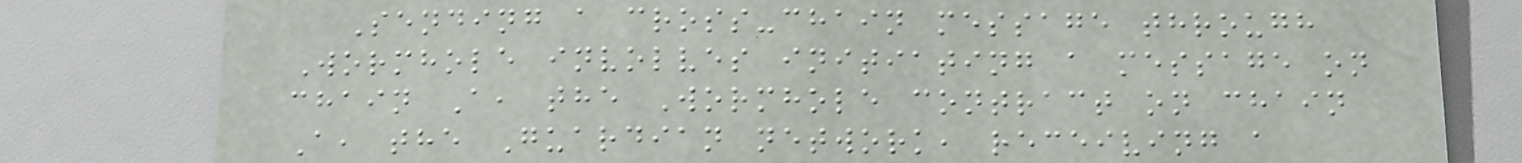Sending a cross-chain message through
Wormhole involves initiating a message on
chain A, the Wormhole contract on chain
A, the Guardian network, receiving a
